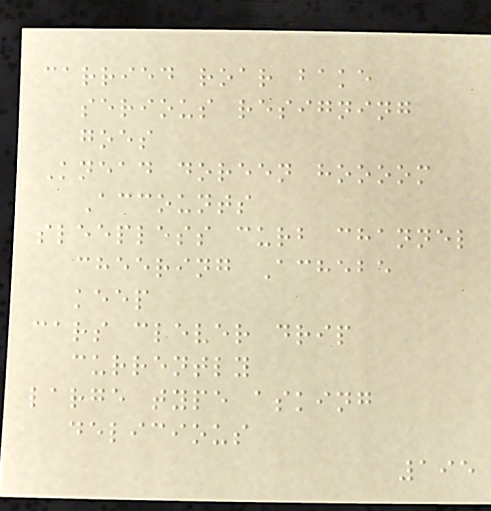carried roar bake
serious resigning
goes
Knead doreen hoooom
Accounts
sleepless curb channel
cheering Achebe
keep
cars clever drip
currently
large type asking
delicious
195
